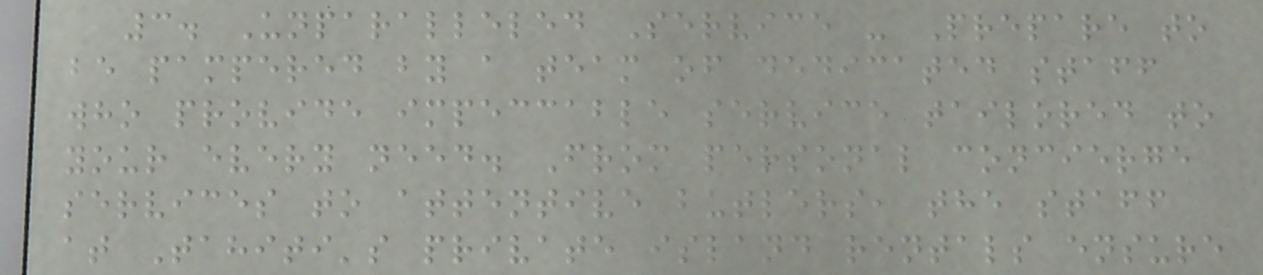3. Unparalleled Service - Prepare to
be pampered by a team of dedicated staff
who provide impeccable service tailored to
your every need. From personal concierge
services to attentive butlers, the staff
at Tahiti's private island rentals ensure
